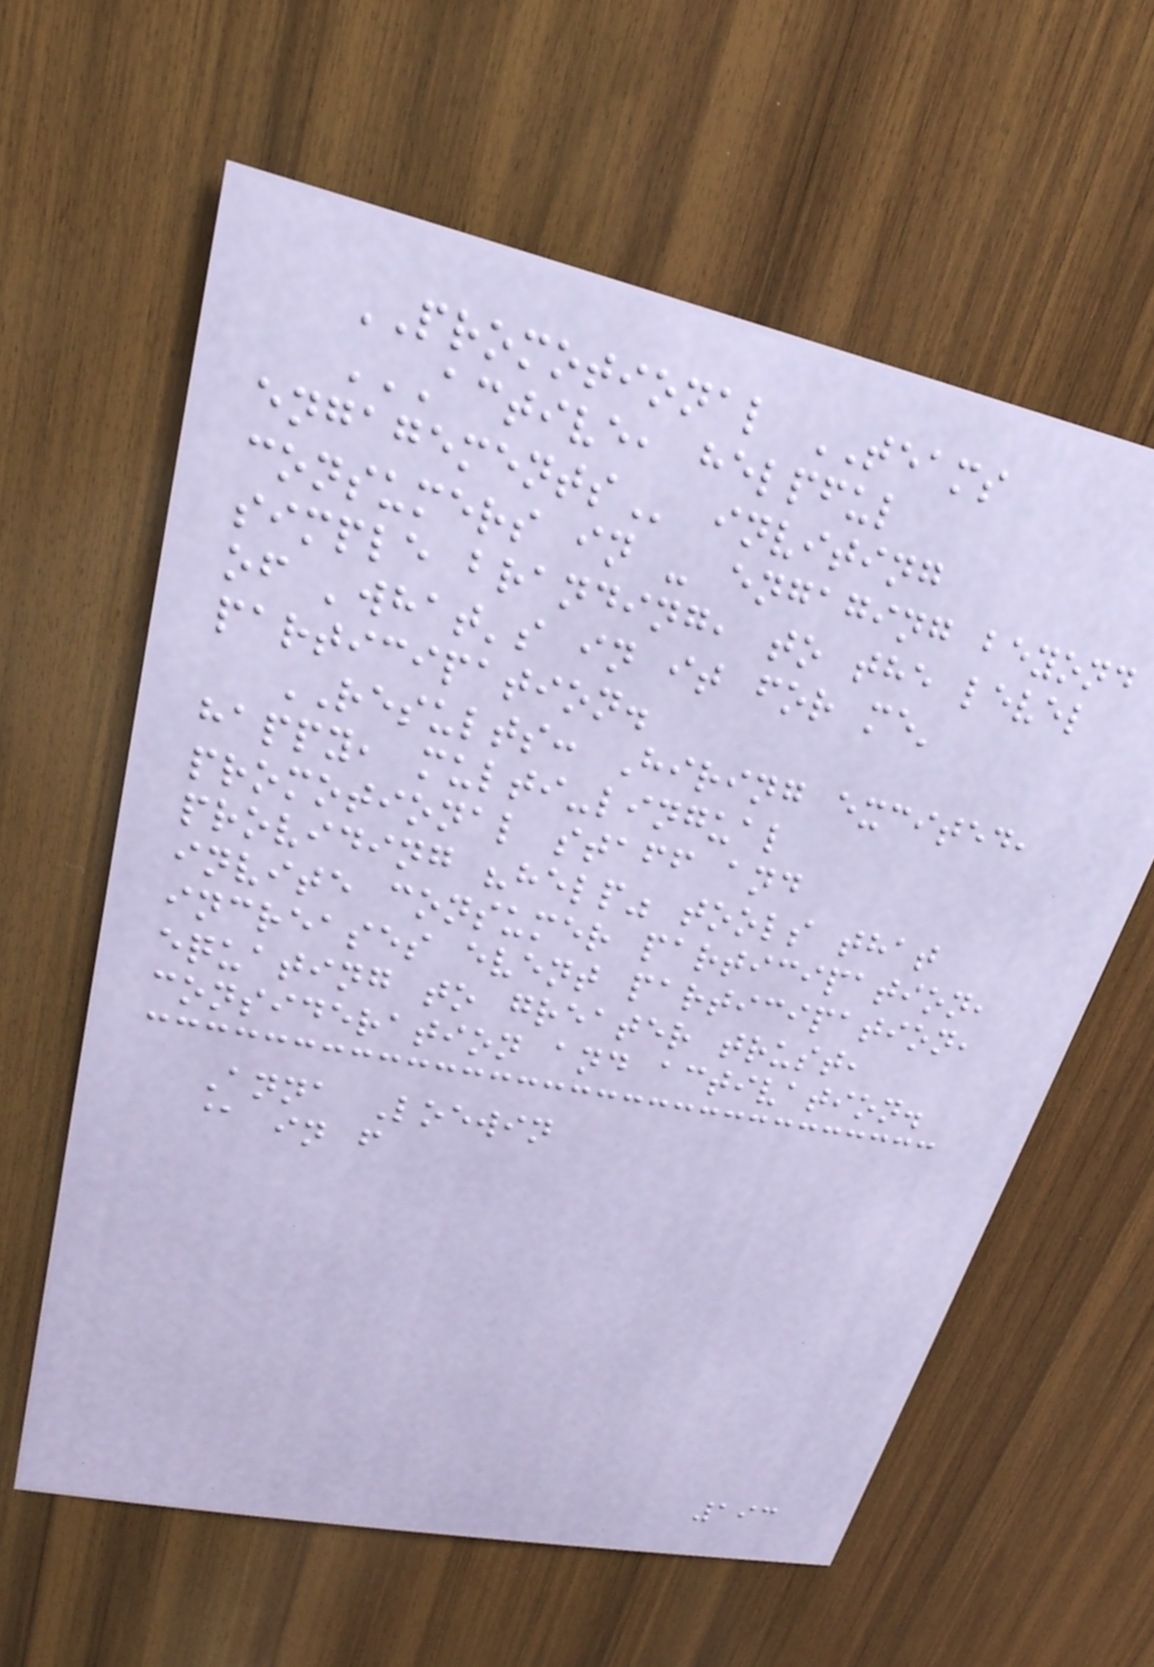PROMOTIONAL TEAMS
ACTIVE, HELPFUL
ENGAGEMENTS inviting
consumers in - engaging beyond
simple branding, to the level
of 'what's in it for me'
participation.
RESULTS: Hiring excited,
happy, multi-lingual
promotional staff and
providing "help" tools that
invite consumer participation,
increases event participation,
equating to greater trust,
consideration and activation.
Anna Loewin
@ in f
193
